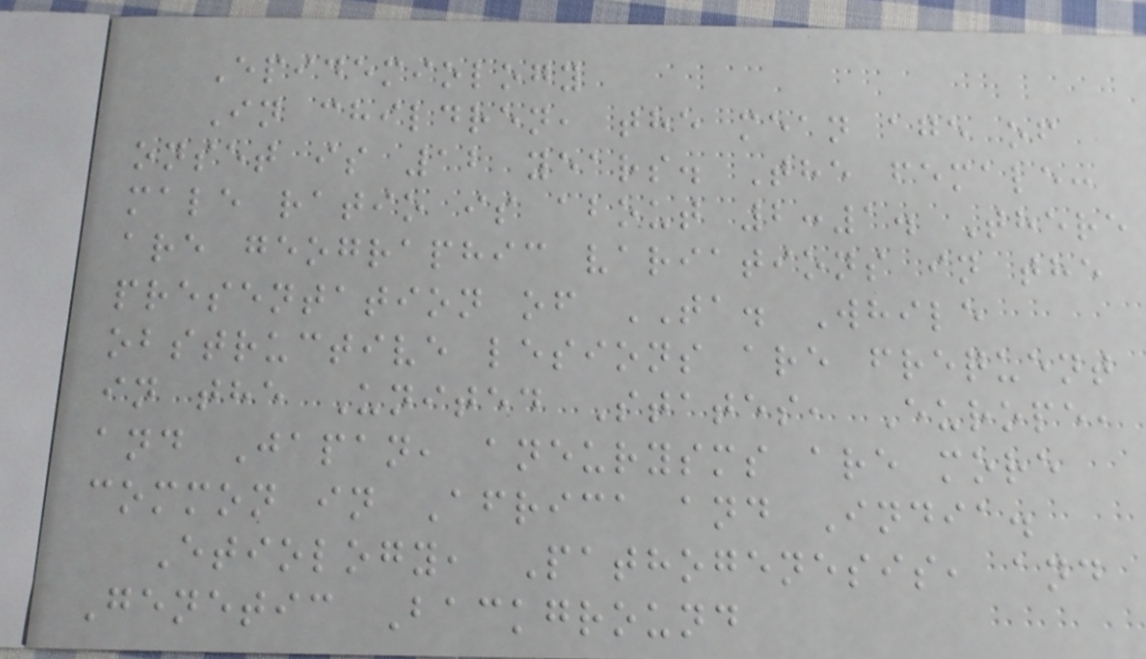Epidemiology
In children, the mean age of
onset is 12 years. The female:
male ratio is about 2:1. There
are geographic variations in the
presentation of TA. While
obstructive lesions are frequent
in the United States, Europe,
and Japan, aneurysms are more
common in Africa and India.
Etiology, Pathogenesis, and
Genetic Background
